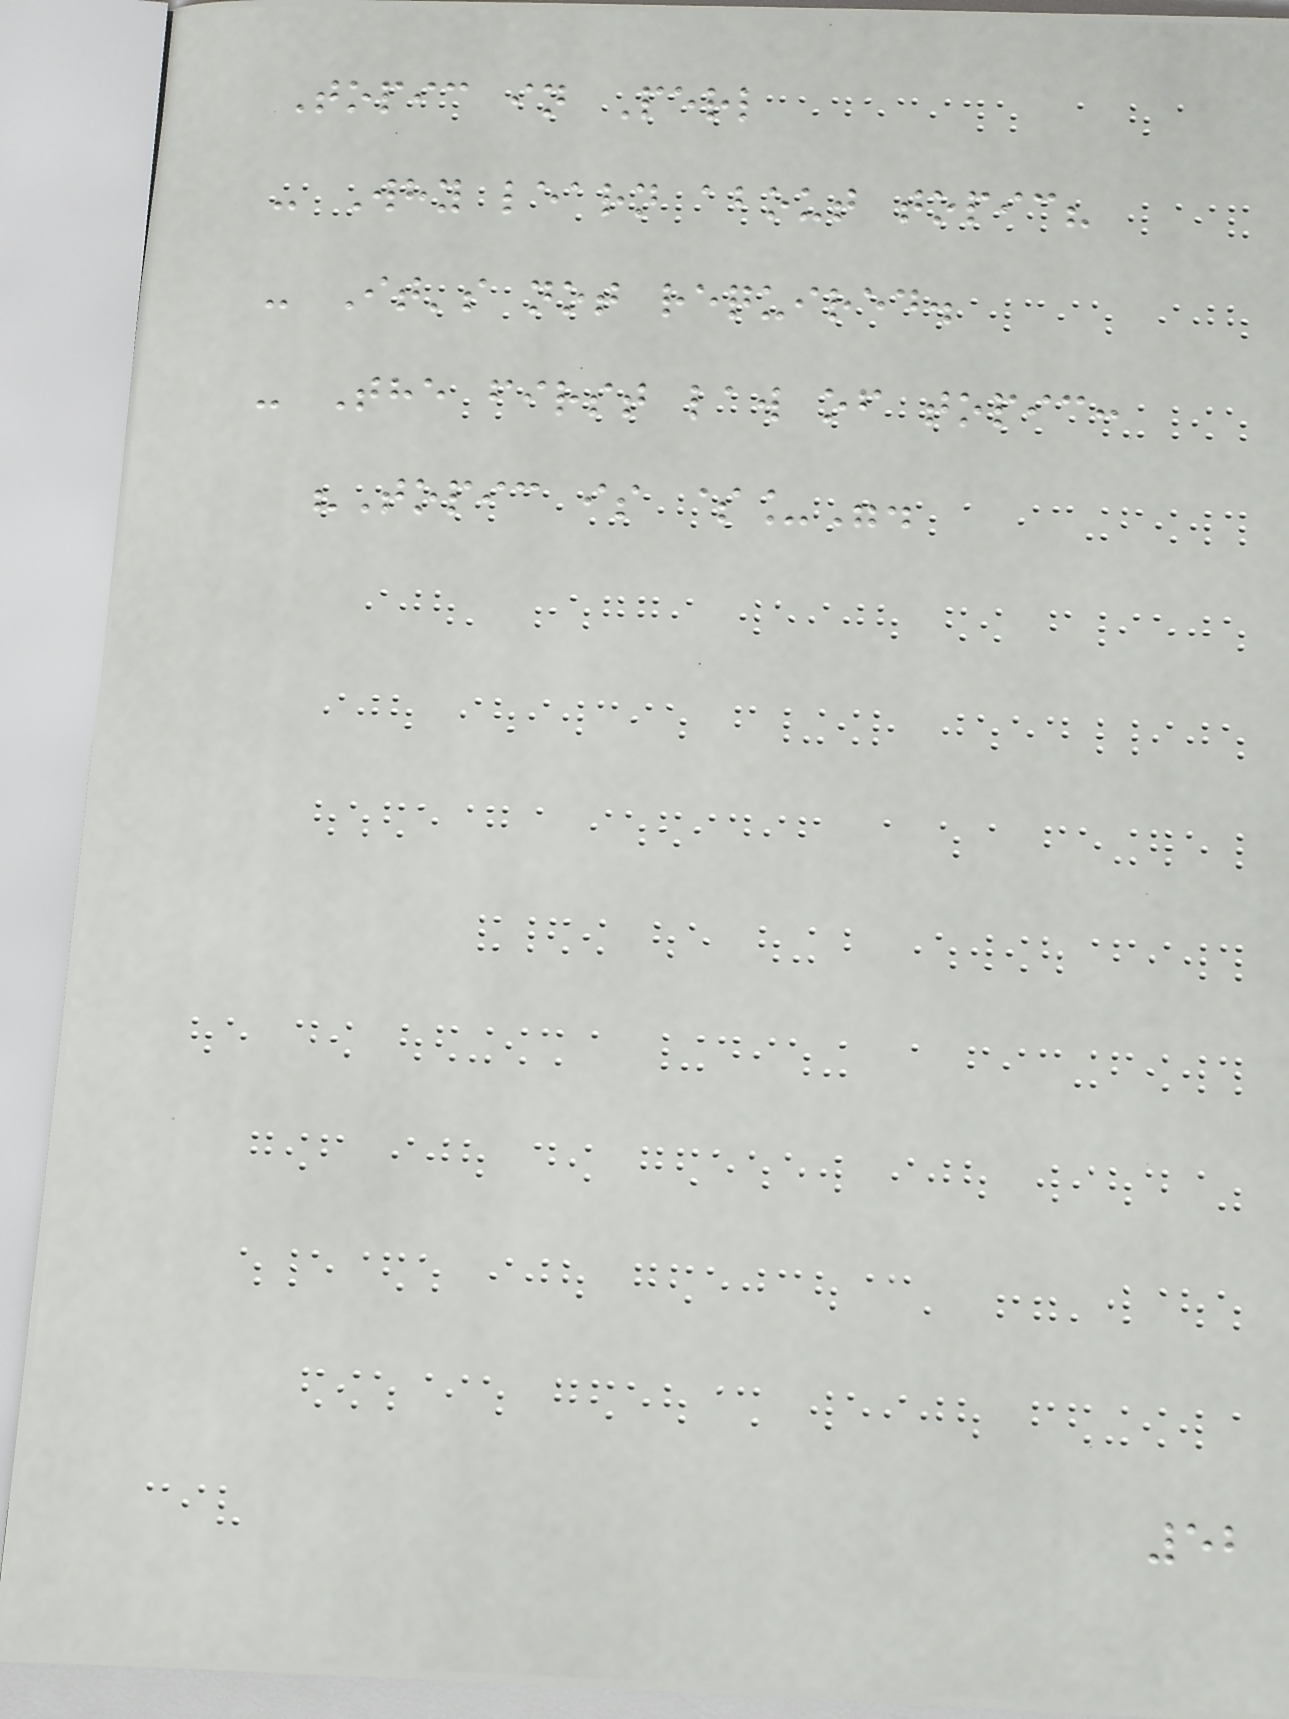Topic in Perl
- Why learn about topic?
- It's not required.
- The first law of topic:
"Topic is $_".
52
